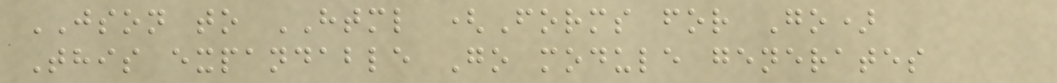JSON to HTML (Forms for Go)
This expandable Go module generates
